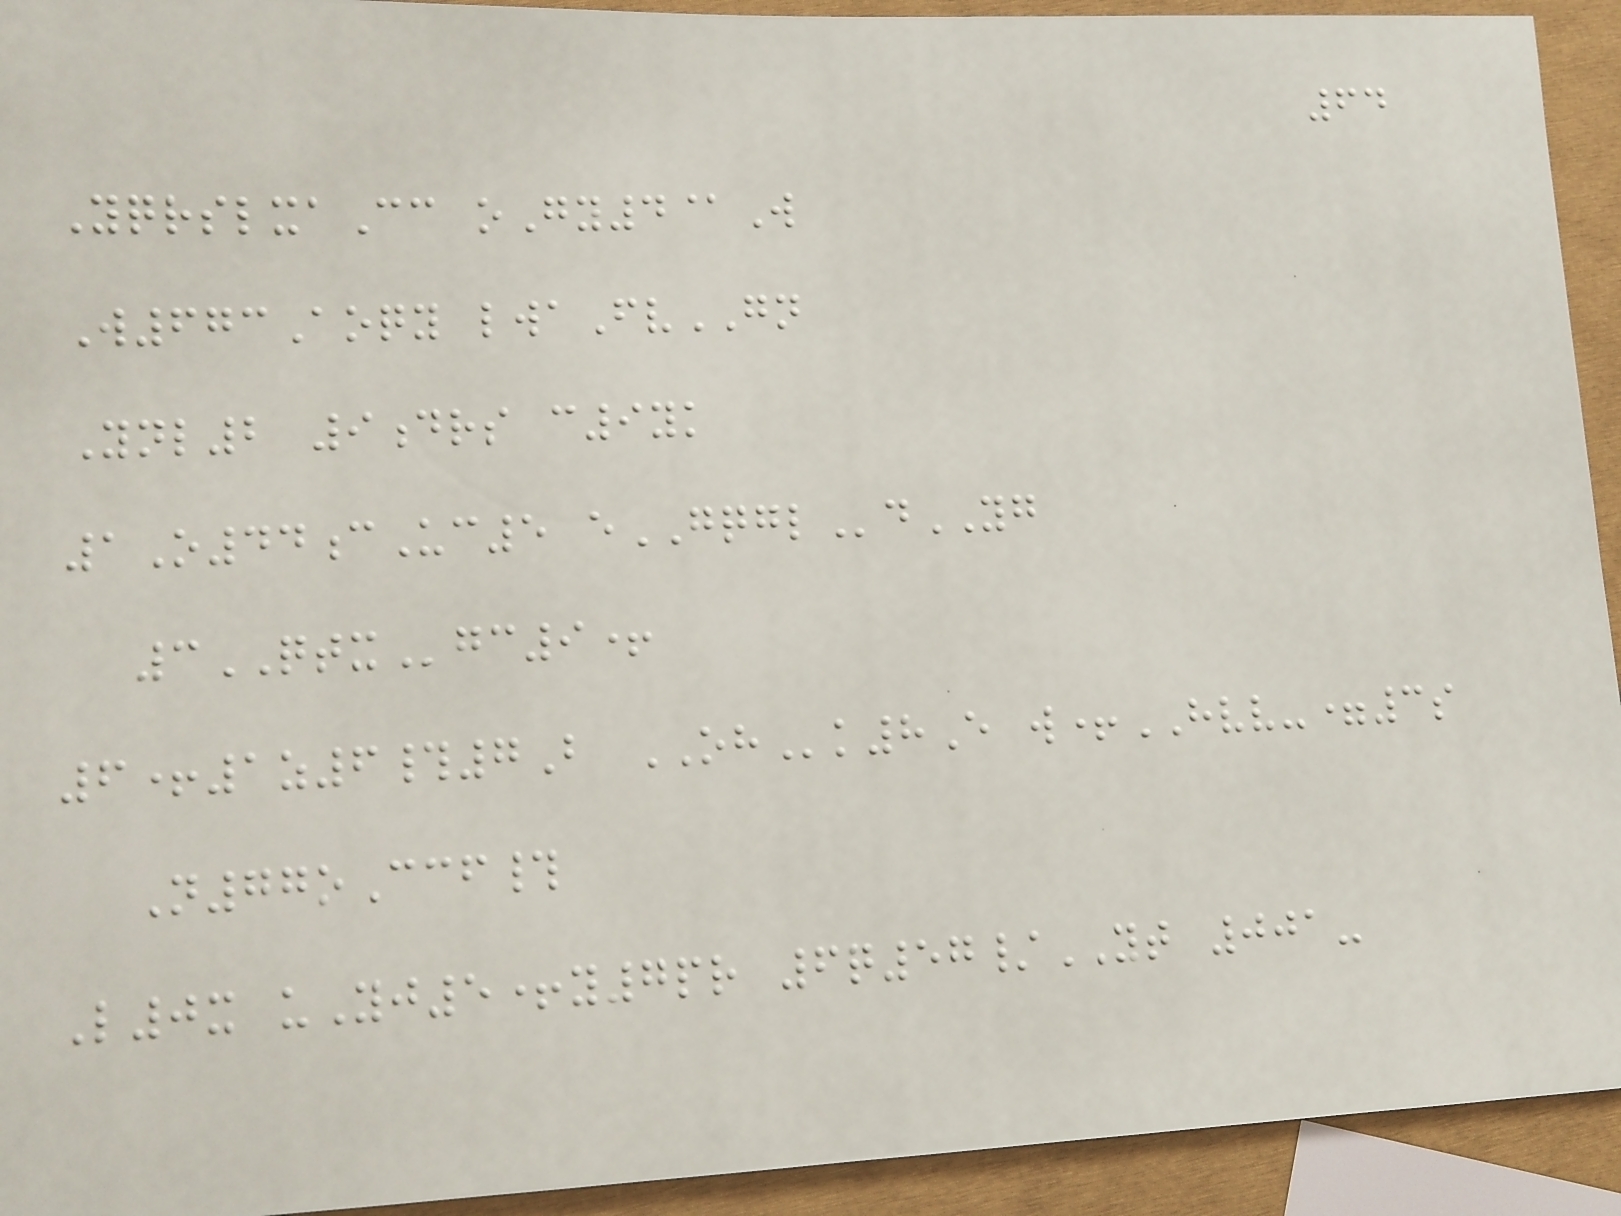64
YqrslxaCc oGy4@W
W673Aoqy lwaFvGN
Ynl2 9drs c9yk
1O44cUc5 eGQGLdYG
3QTXgc9+
6+1z6#7B OHk8E w+HVV-=3s
N77oCcf#
L0x uYj5+y7pr 6q57/YT 001-
